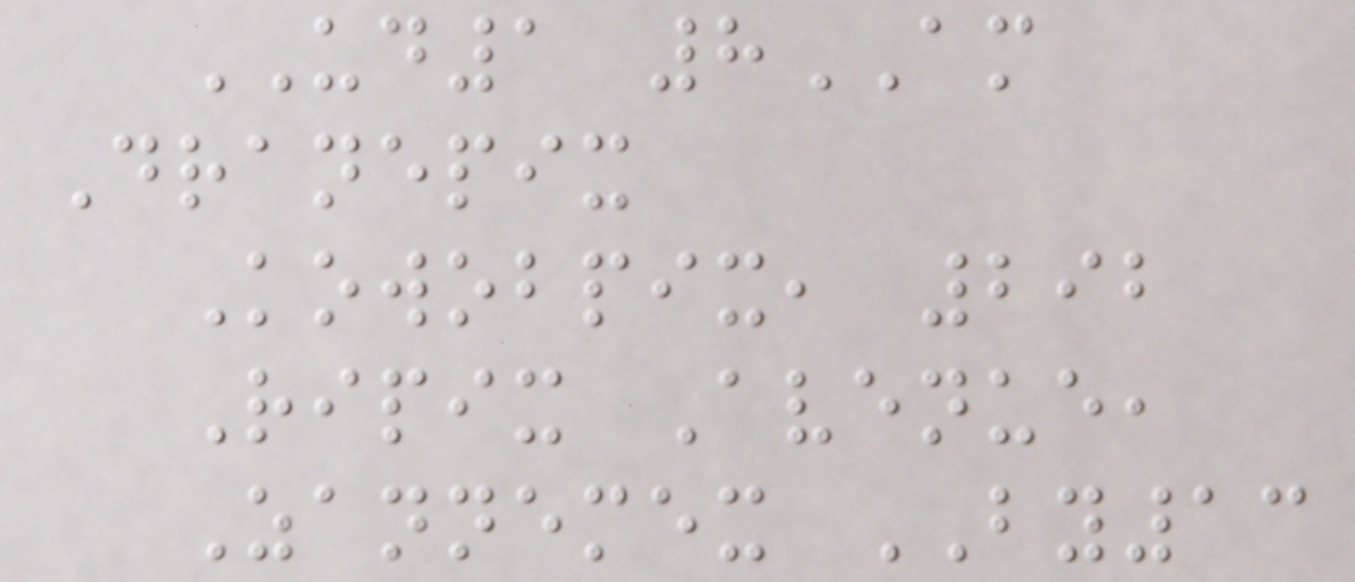UD1 8AM
Dranepix
Kowobpix, 292
Ripix Avenue,
Zannemex BY13
